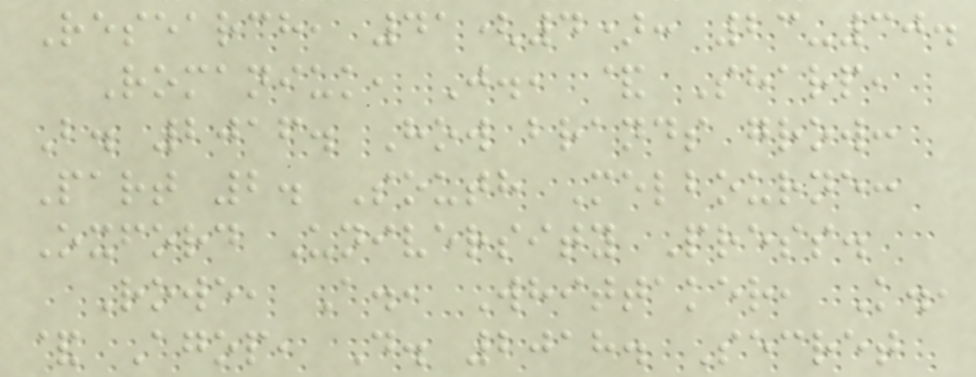Research, 41(4): 23-30.
Romaniuk, J., & Sharp,
B. 2016. How brands grow:
Part 2. South Melbourne:
Oxford University Press.
Rowe, A., Whittaker, K.,
& Agop, D. 2018. Secret
